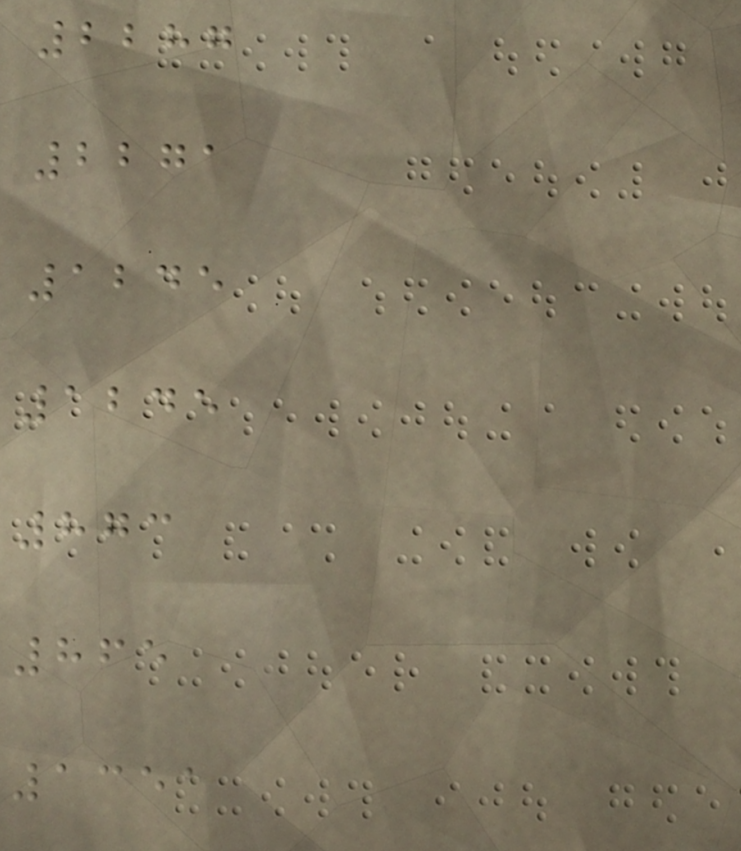2287
2271
1245
1245
873
865
1351
